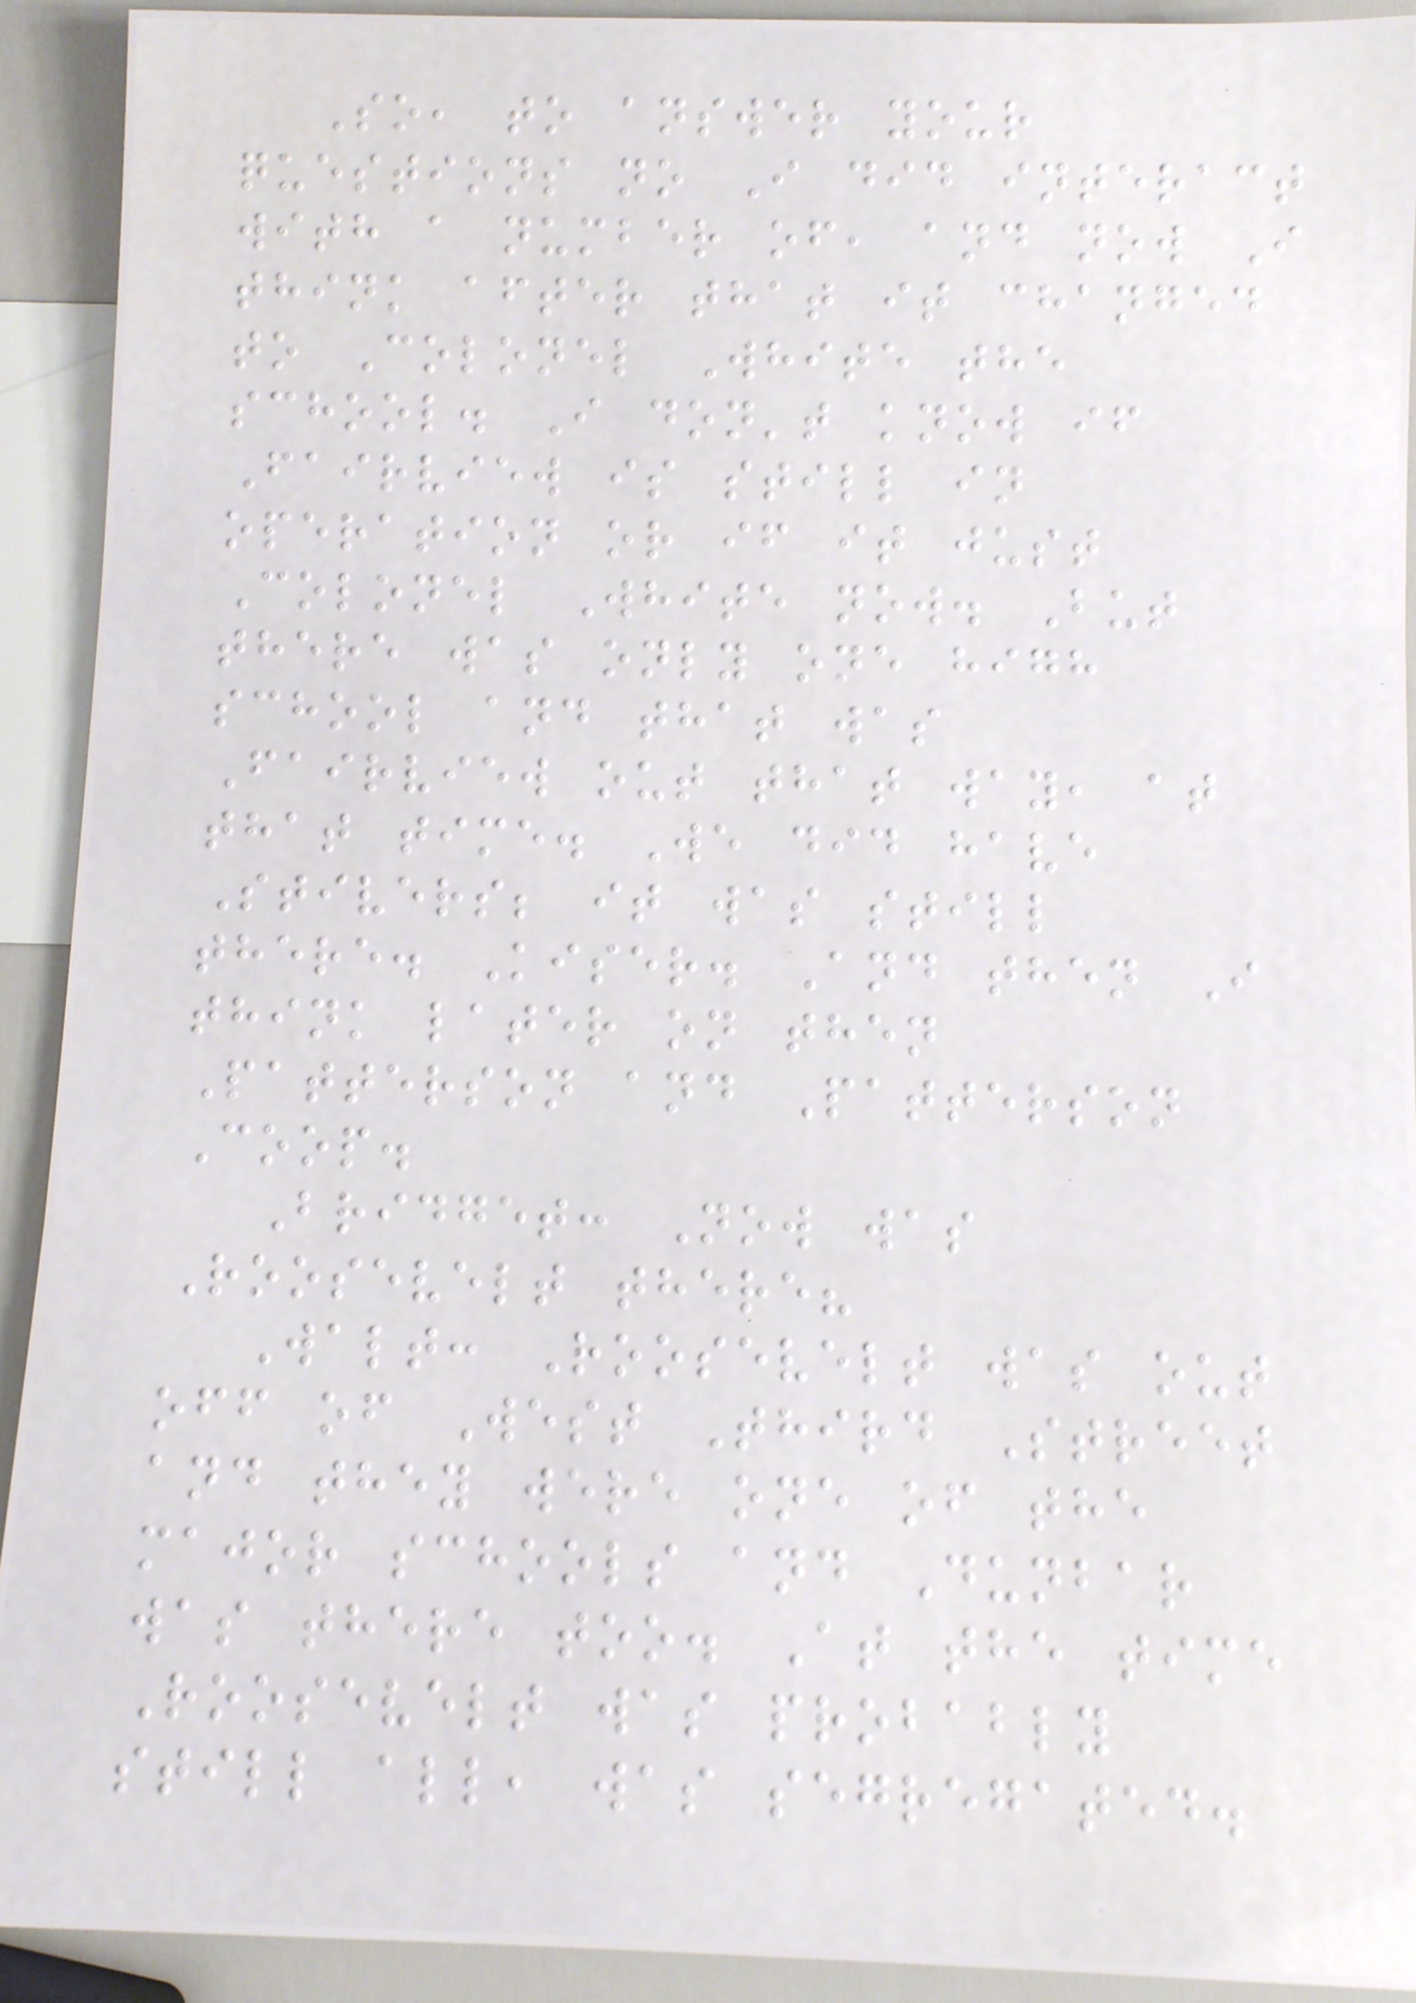So, to answer your
questions no I did interact
with a number of, and now I
think after that it changed
to Colonel White the
school. I don't know if
Fairview is still in
operation or if it just
Colonel White now. But
there was only one high
school and that was
Fairview out that way, at
that time. We did have
Stivers; it was still
there. Kiser. And then I
think later on then
Patterson and Patterson
Coop.
Bridget: Now was
Roosevelt there?
Walt: Roosevelt was out
off of West Third Street
and they were one of the
major schools and Dunbar
was there too. At the time
Roosevelt was probably
still all, was segregated.
